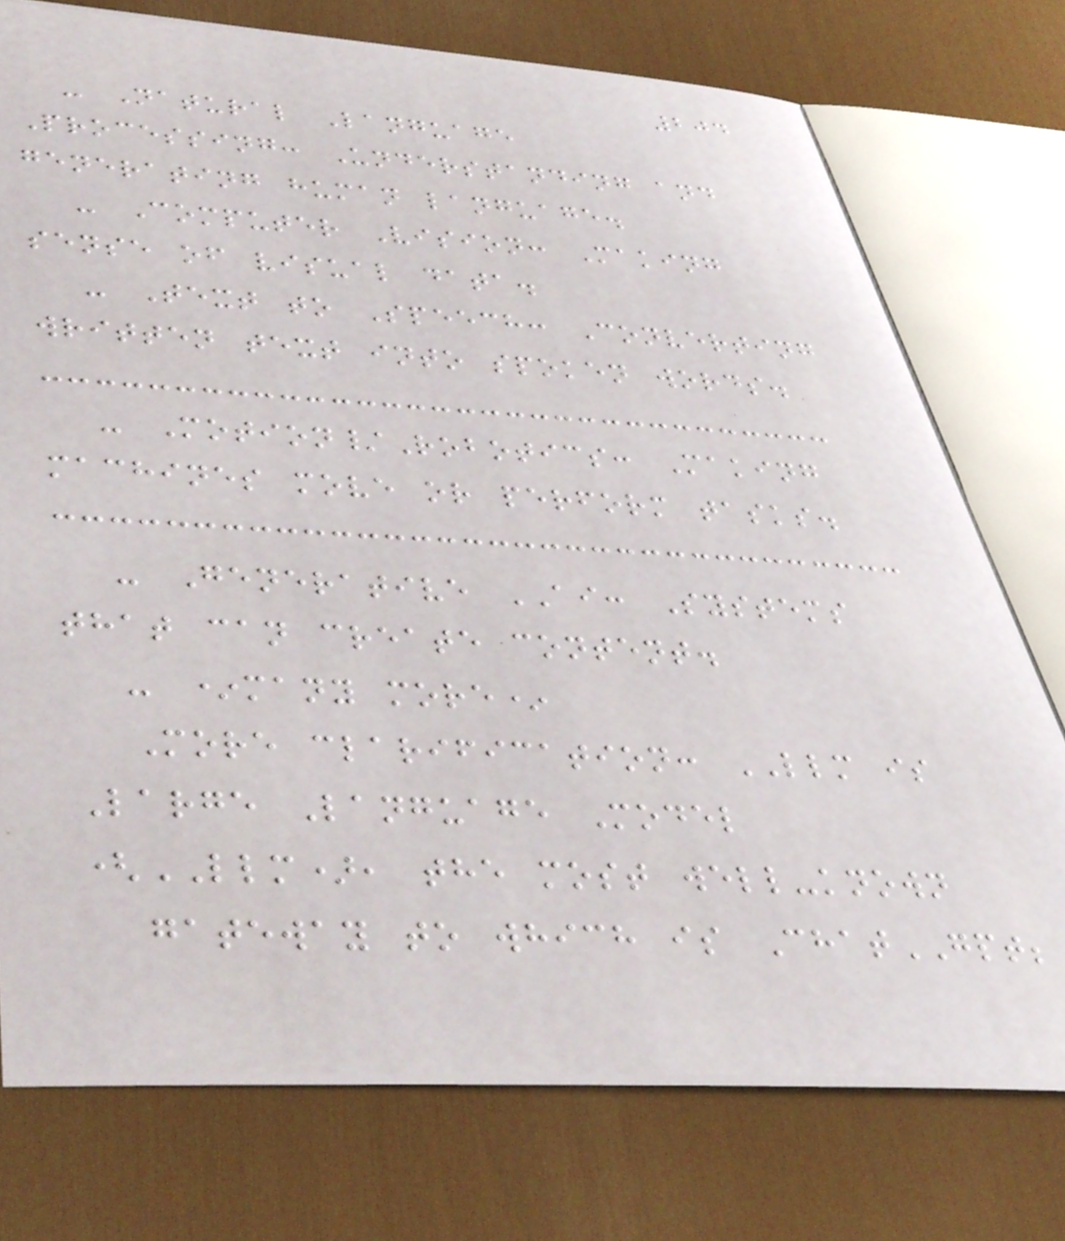204
- Natural Language
Processing: Understanding and
generating human language.
- Computer Vision: Making
sense of visual data.
- Text to Speech: Converting
written text into spoken words.
- Motion/Robotics: Making
machines move or perform tasks.
- Generative AI: Systems
that can create content.
- *many more*
More clarification: LLM is
Large Language Model
(LLM), the most well-known
gateway to which is ChatGPT;
